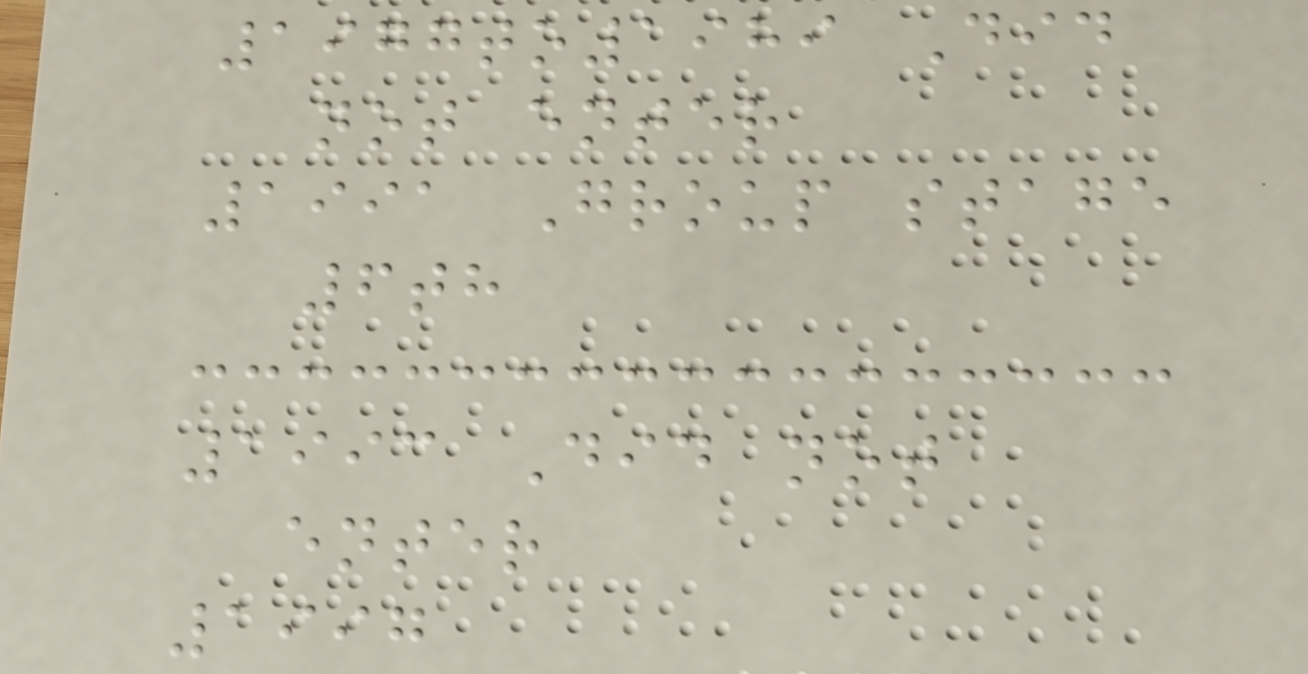1977to1989 Did
not enter
1991 Group stage
6th
1993 Did not
enter
1997
